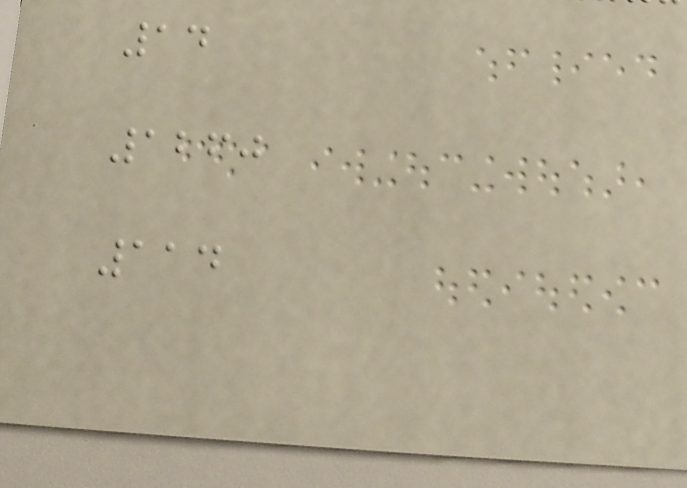14
1260
114
